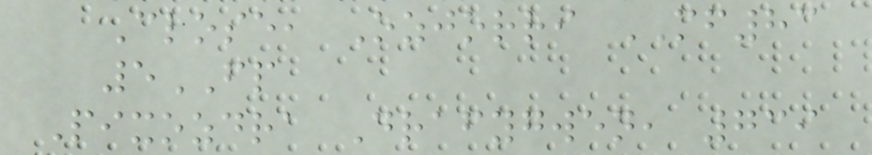Close, Ozjorri MF83
5FP
Pixozdra Drafygwen, 739
